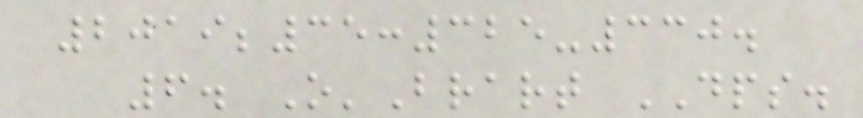2019;35:325-330.
6. O'Brart DPS.
